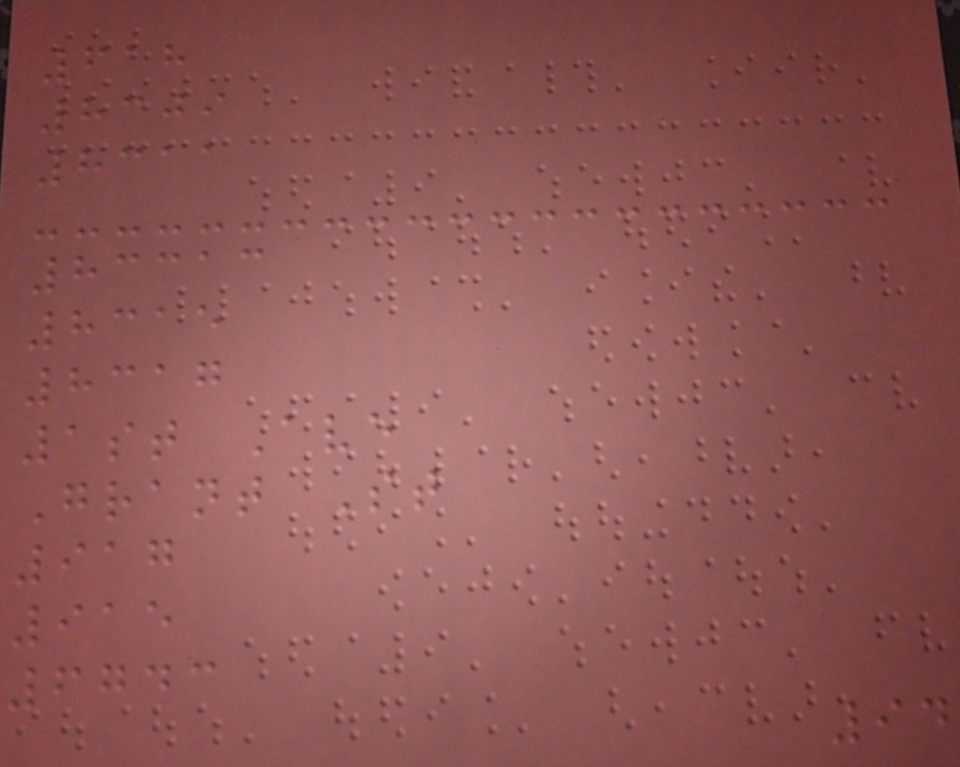618
8309
8311
83313
8315
8317
1st Ave
Grant St
917
915
6743
94
